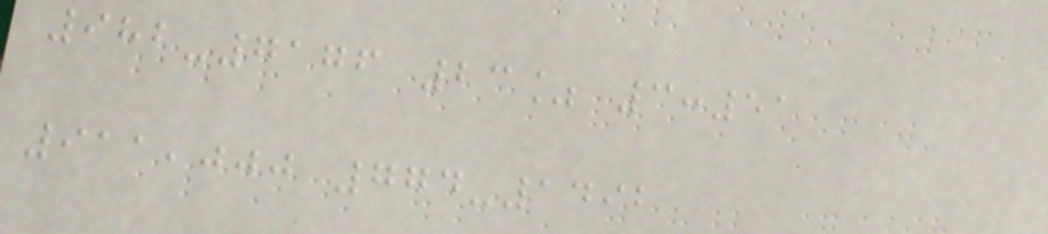982-7176 23% 3:51
911,000 774-1492
